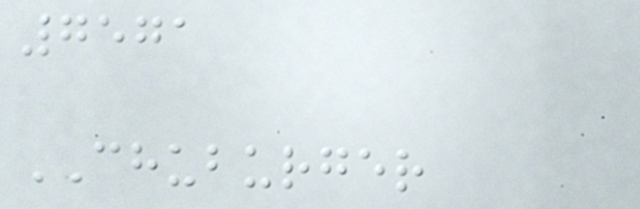7571
CHUBURGER
